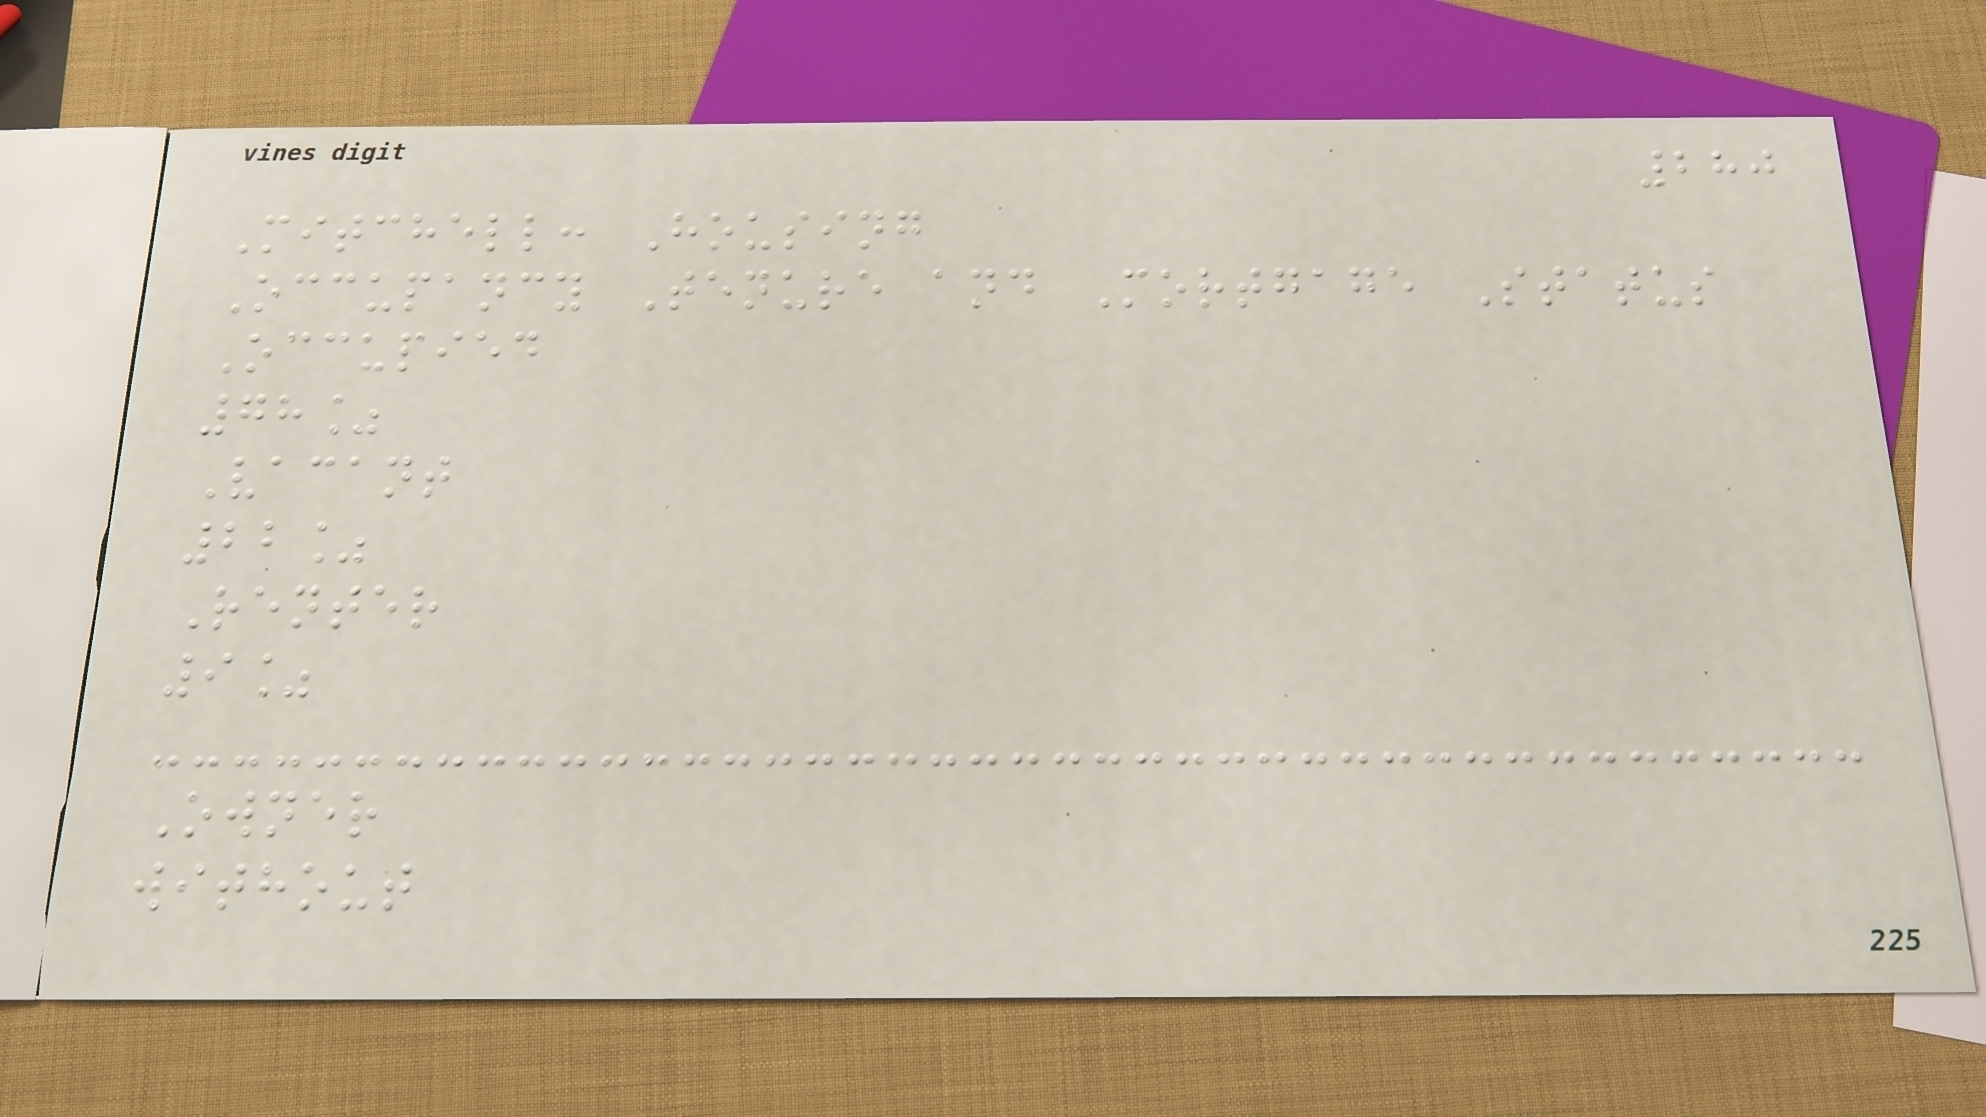280
Mitchell: Housing
Occupancy Tenure and Mortgage Status
Occupied
78%
Vacant
22%
Renter
9%
Owner
without
